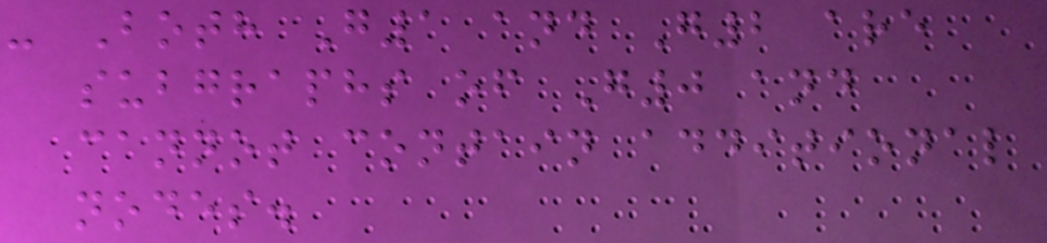- Both G1 and G2 are
subgraphs of G0 and
cannot contain additional
nodes.
